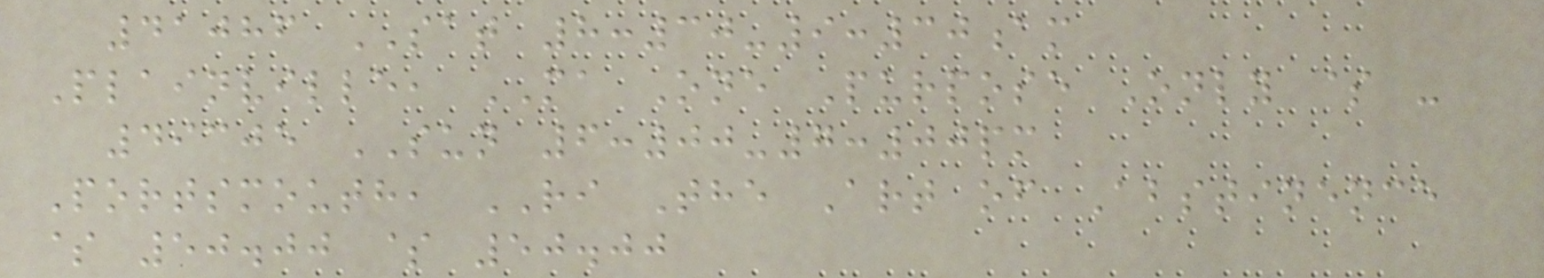41086 SAT 8:30-9:30am
Plainville, MA One Purpose Only $ -
49305 SUN 6:00-7:00pm
Portsmouth, RI The Art of Abstinence
$ 50.00 $ 50.00
